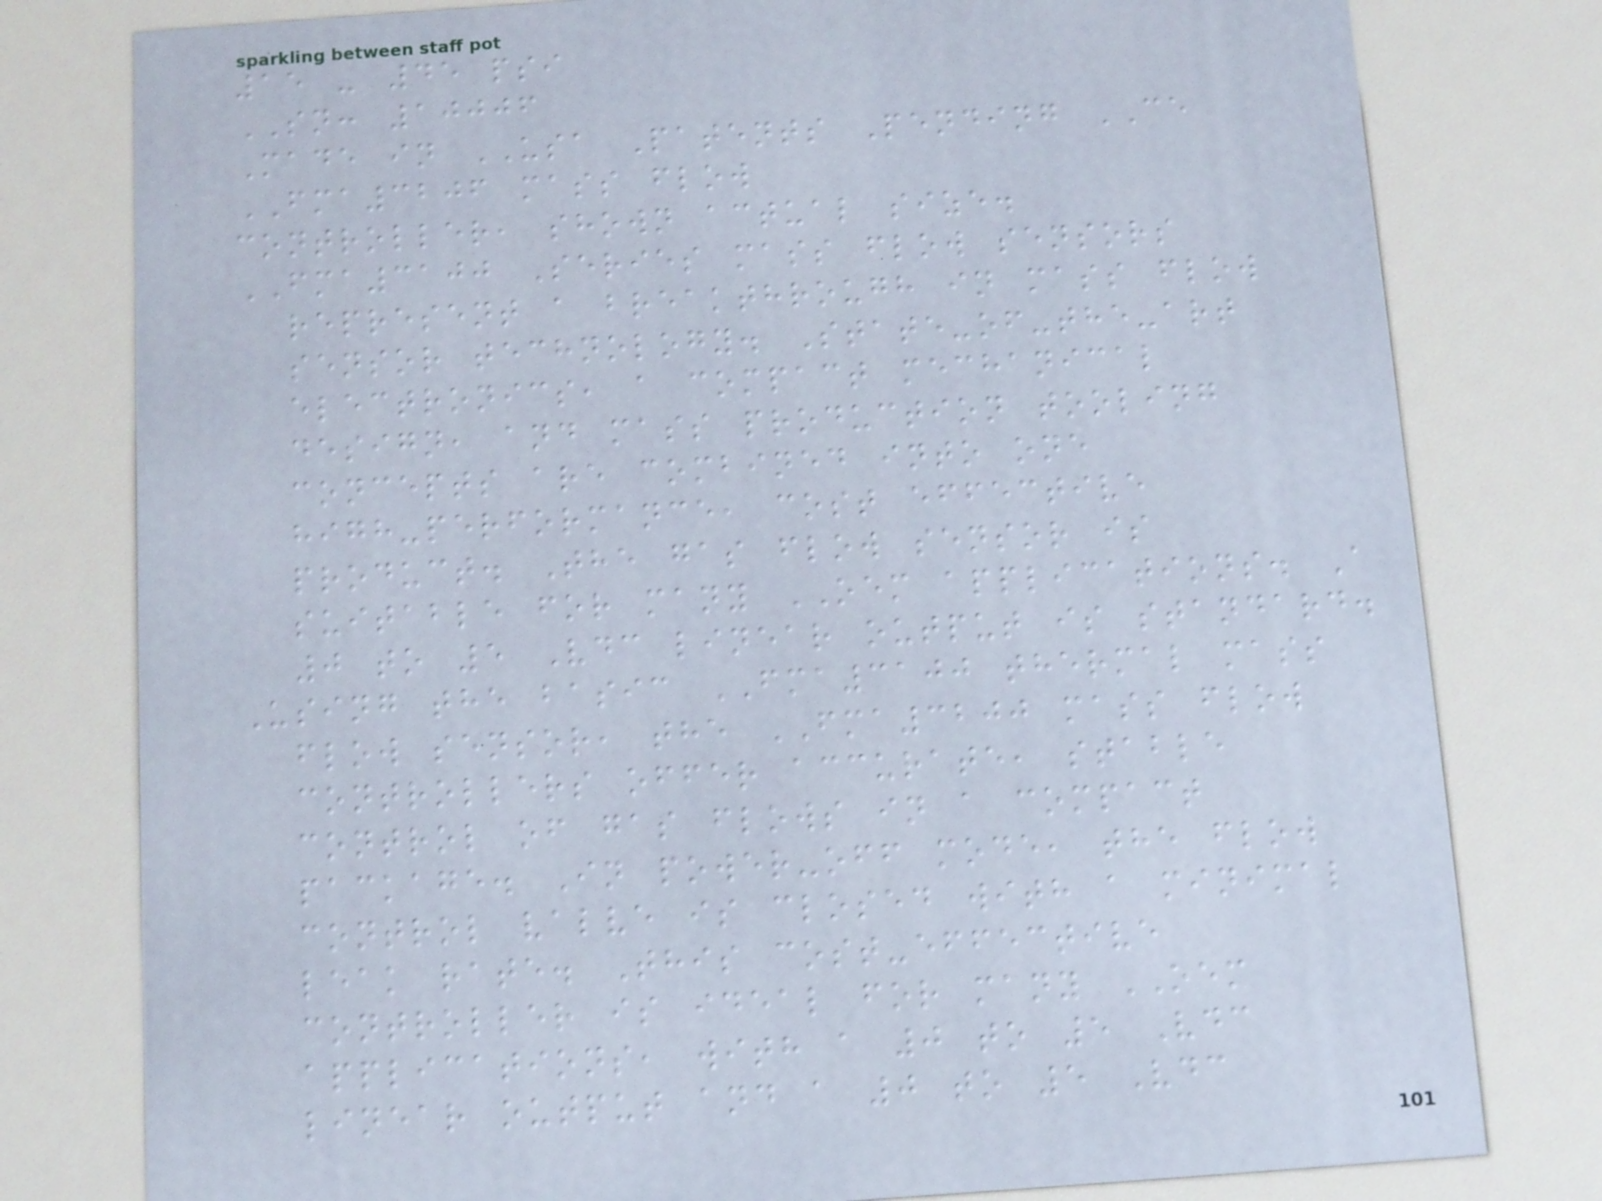15 - 45 psi
SN: 10006
Made in USA Patents Pending CE
FMA3206 mass flow
controller, shown actual size.
FMA3100 Series mass flow sensors
represent a breakthrough in mass flow
sensor technology. State-of-the-art
electronics, a compact mechanical
design, and mass production tooling
concepts are combined into one
high-performance, cost effective
product. The gas flow sensor is
suitable for many OEM applications. A
0 to 5 Vdc linear output is standard.
Using the basic FMA3100 thermal mass
flow sensor, the FMA3200 mass flow
controllers offer accurate, stable
control of gas flows in a compact
package. In power-off mode, the flow
control valve is closed with a minimal
leak rate. This cost-effective
controller is ideal for many OEM
applications, with a 0 to 5 Vdc
linear output and a 0 to 5 Vdc
